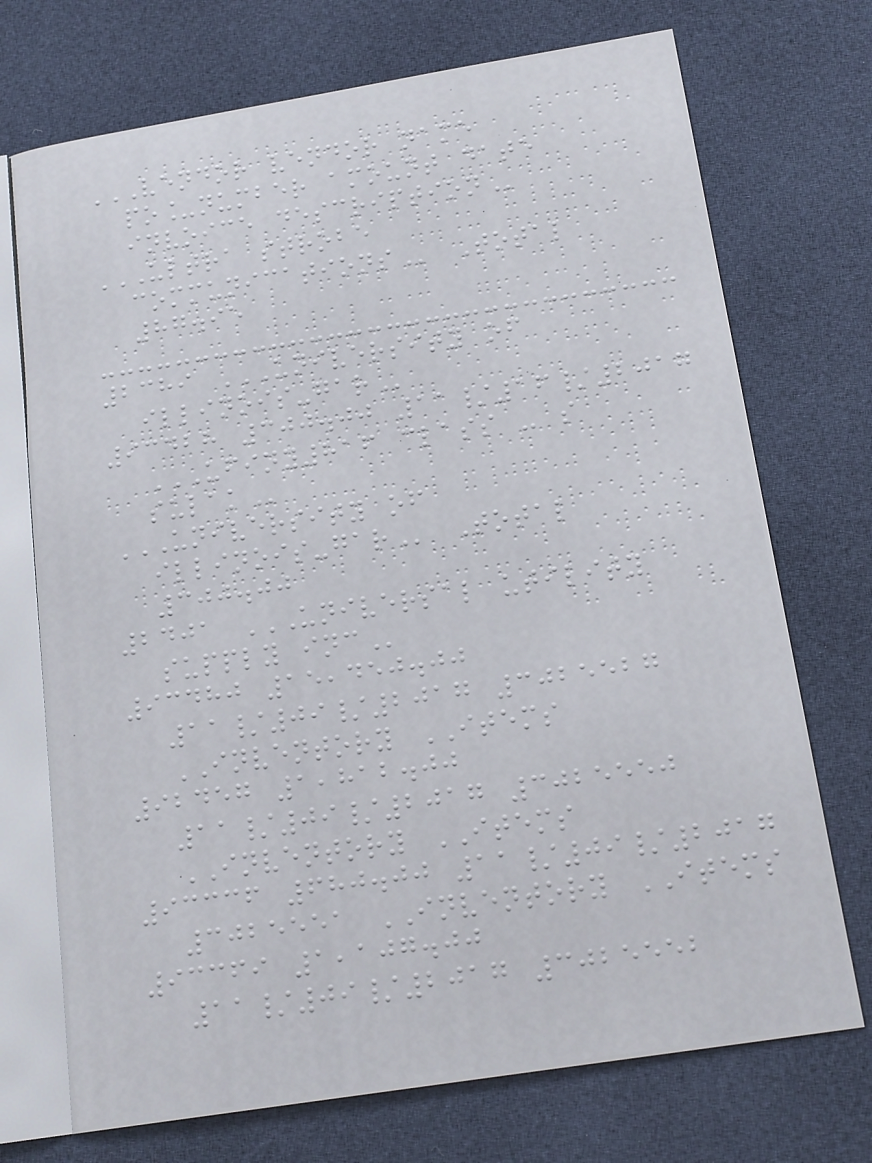VENDOR VENDOR NAME
PO_NUMBER AMOUNT DATE
INVOICE DESCRIPTION
ULTRA STROBE
COMMUNICATIONS Total
87.95
2389 UNIVERSITY OF
ILLINOIS-GAR
93428 300.00 11/16/2017
UFINY816 CLASS - S
SULAK
UNIVERSITY OF
ILLINOIS-GAR Total
300.00
2401 UNIVERSAL UTILITY
SUPPLY INC
93480 15,450.00
11/09/2017 3025527
INVENTORY ITEMS
92457 1,812.00
11/09/2017 3025550
INVENTORY ITEMS
93336 680.00 11/09/2017
3025551 INVENTORY ITEMS
93369 1,107.00
11/09/2017 3025552
